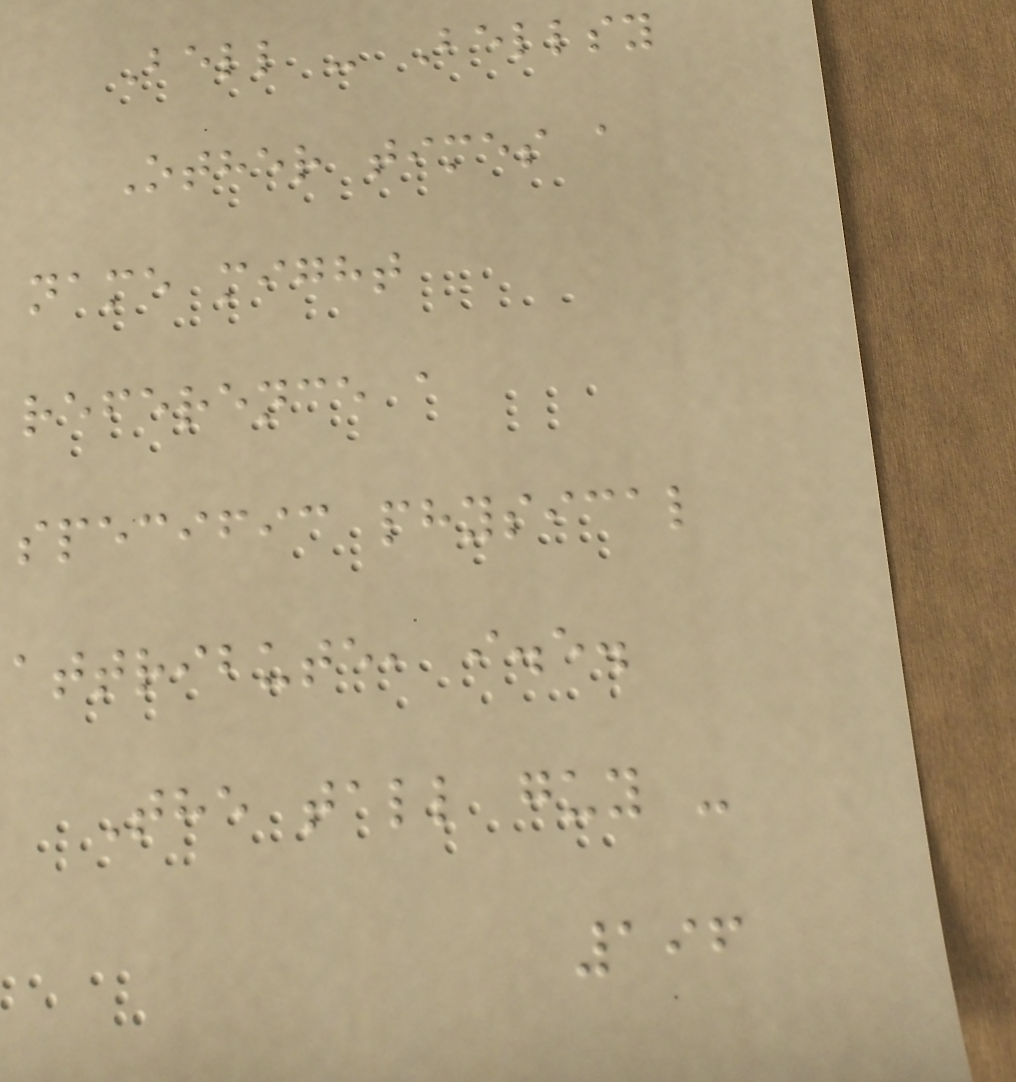Bell - Bellsy
Other times a
name might
reference a
specific physical
attribute, i.e.
The tall guy -
196
